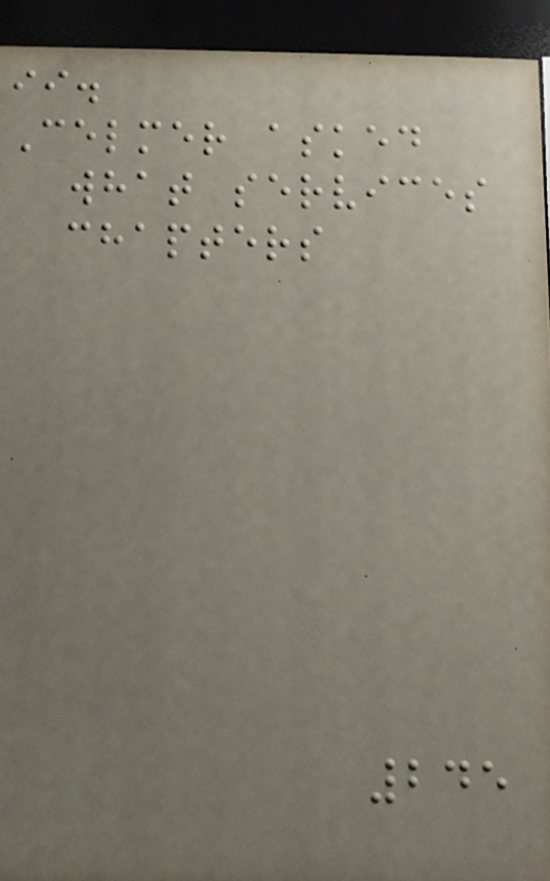ii.
Celmer asked
what services
chapters
245
